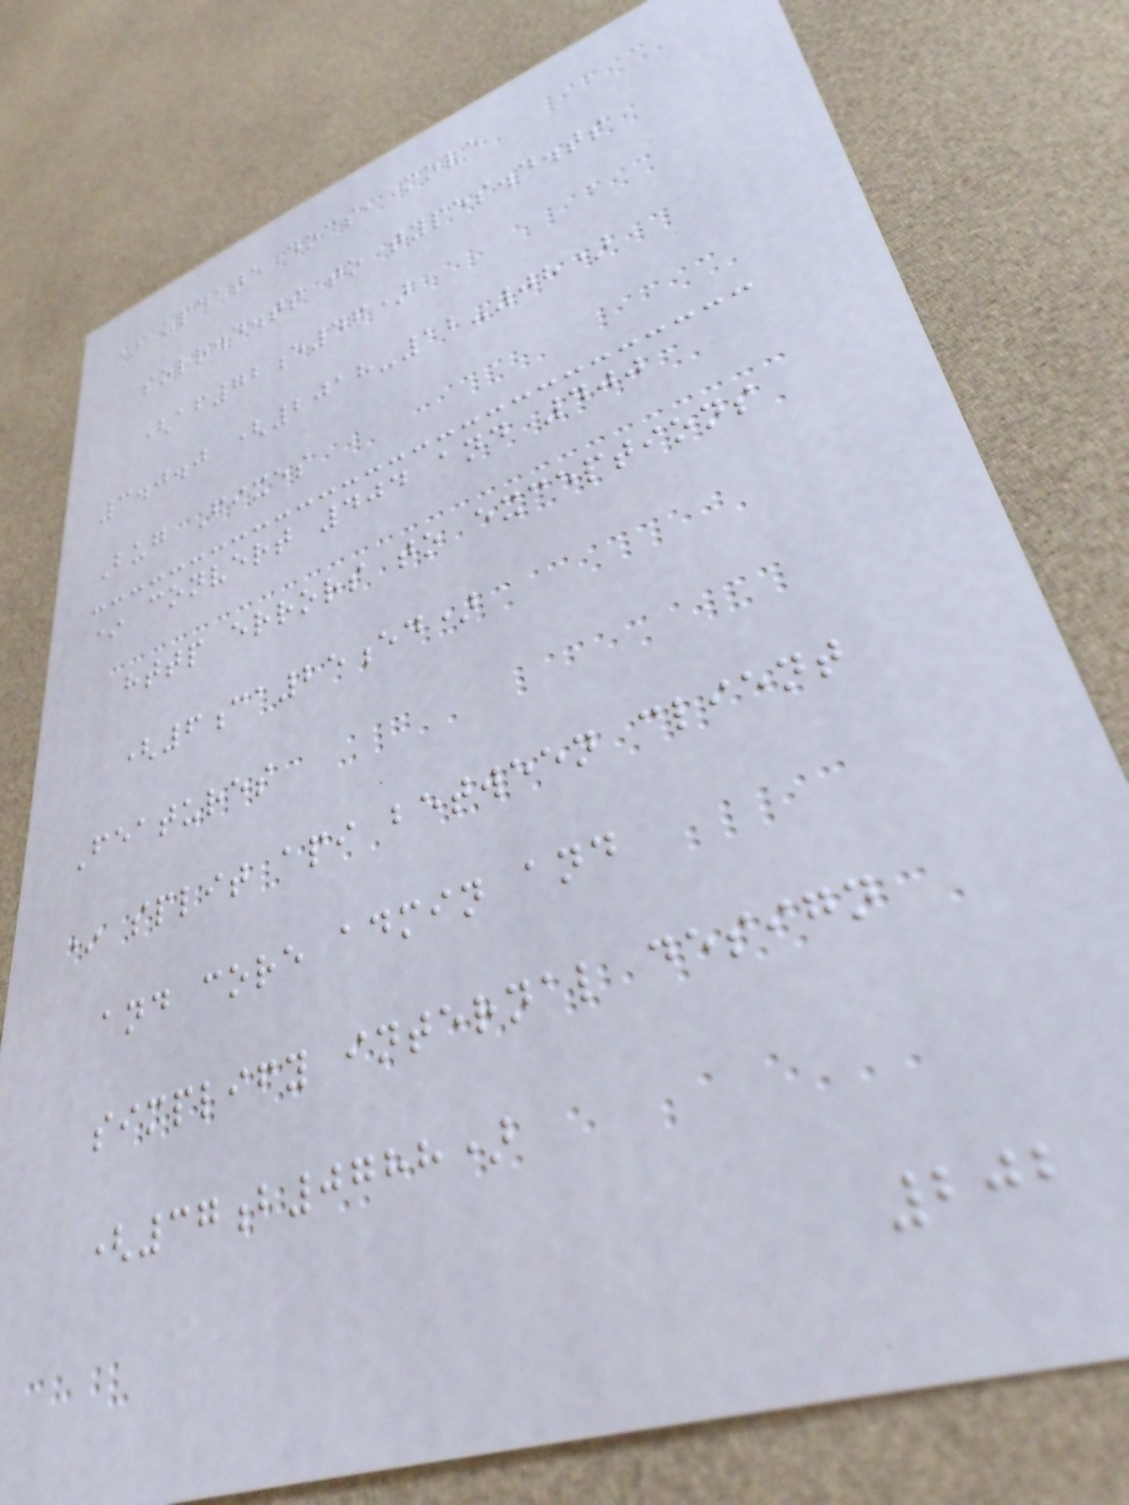* update docs, move
solr.d.ts to types.d.ts
(af72e46)
3.0.0 (2018-12-08)
Bug Fixes
* convert 404 and 400
http errors to exceptions
(6ca25ed)
Features
* split api between client
and core admin and
simplify internal design
(37b0788)
202
